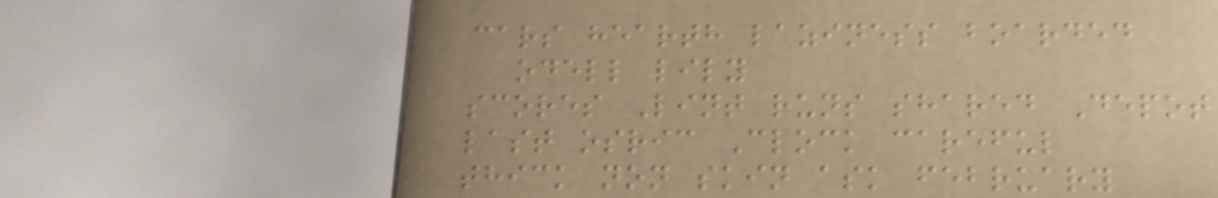cars hearth laziness boarded
odell lily
scores Lint runs shared Depot
last osric Clock careful
thick non skin ask february
